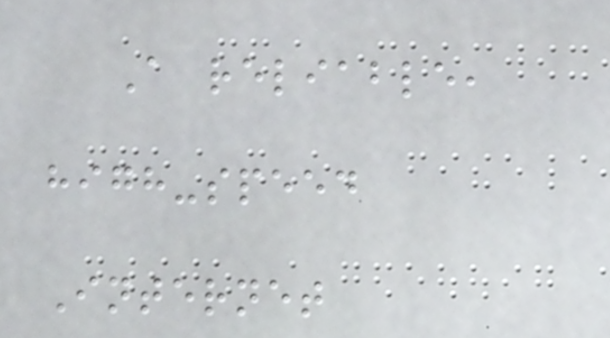A reliable,
high-speed
Internet
